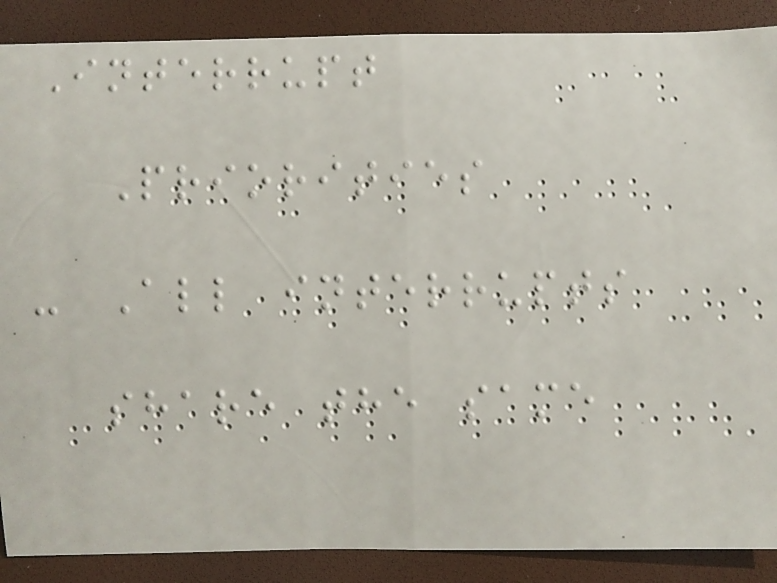Interrupt
Priorities
- All interrupts
share the same
